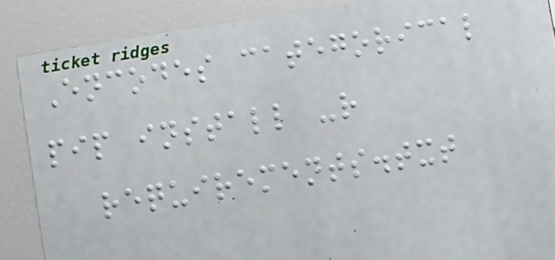Encodes categorical
pip install -r
requirements.txt
